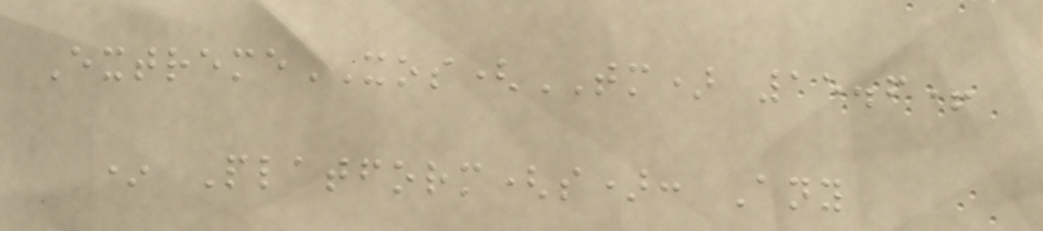ExtremeXOS(TM) 15.6+
* Platform(s): Any
